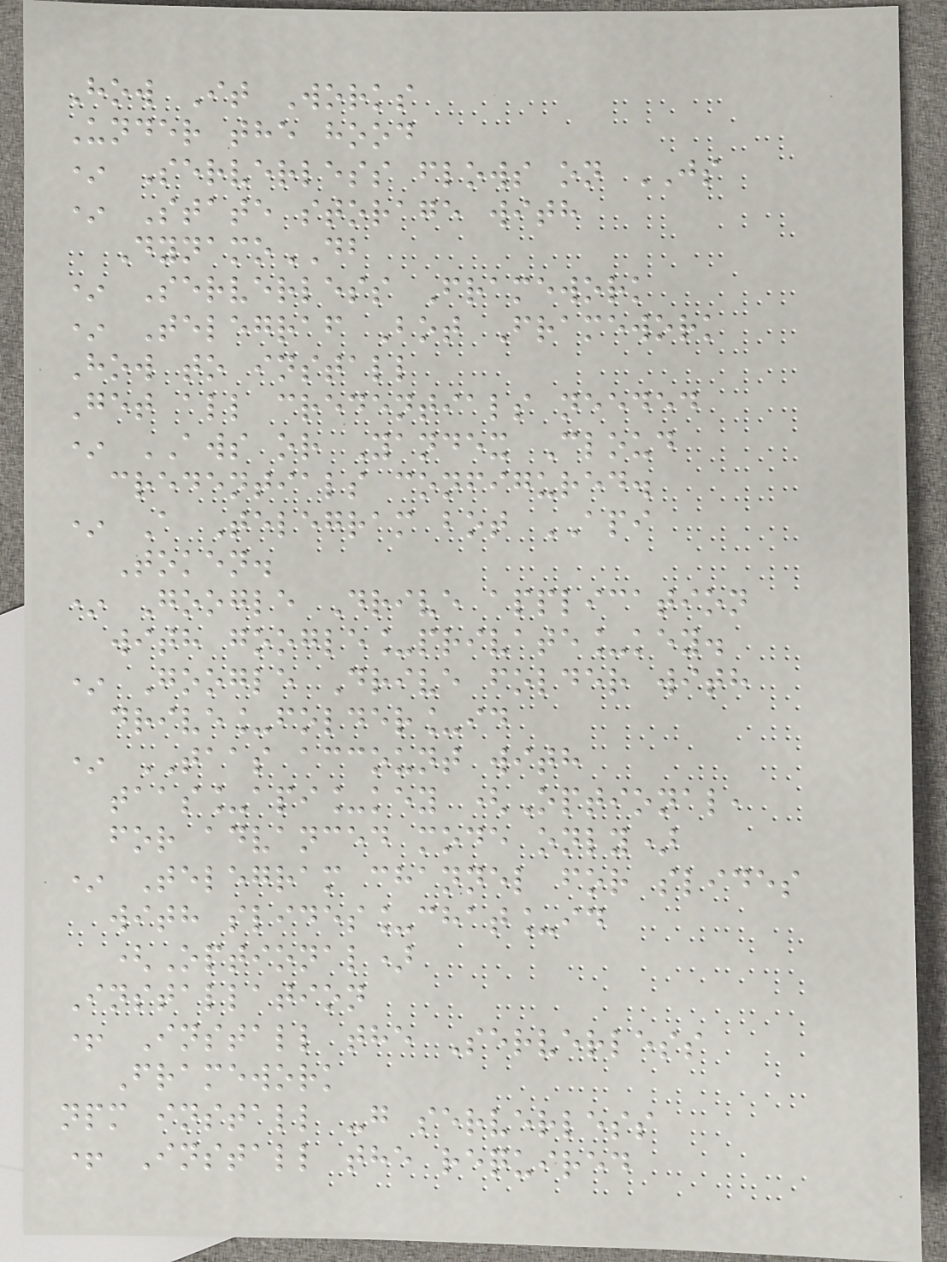How It Works
Under the hood
* Serverless flows on JS
* State storage with
DynamoDB
* Serverless Framework
* Telegraf Bot Framework
How to install
Get all credentials needed
* AWS or Yandex Cloud
credentials configured.
* A Telegram bot API
Token.
* Google Drive application
with google_private_key.
* Google Drive folder with
drive_folder_id
* TAAS account with
taas_api_key (Optional,
for advanced mode only)
* Telegram channel for slides
with slides_chat_id
(Optional)
Installation
+ Install the Serverless
Framework
npm install -g serverless
+ Install the required
